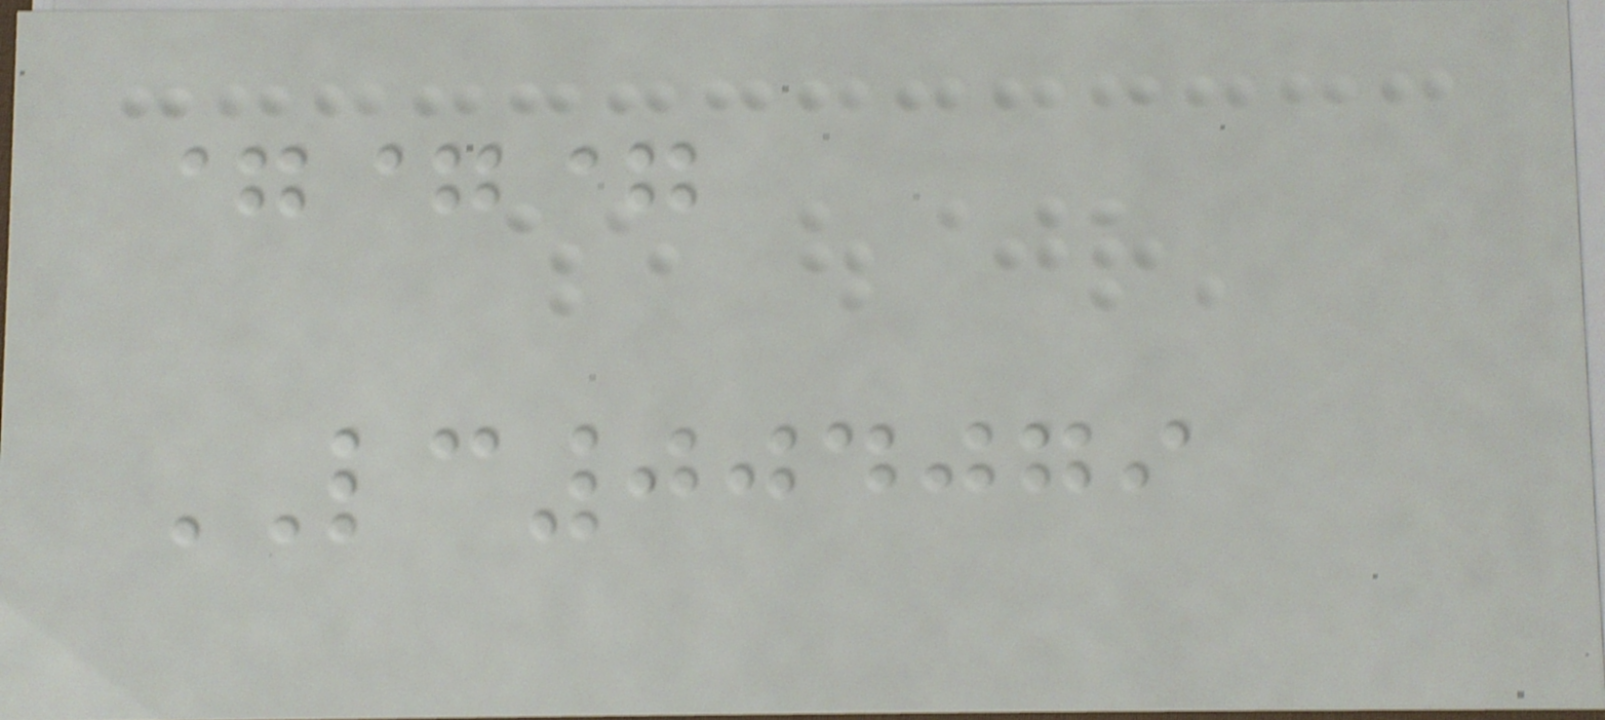===
LC004079
